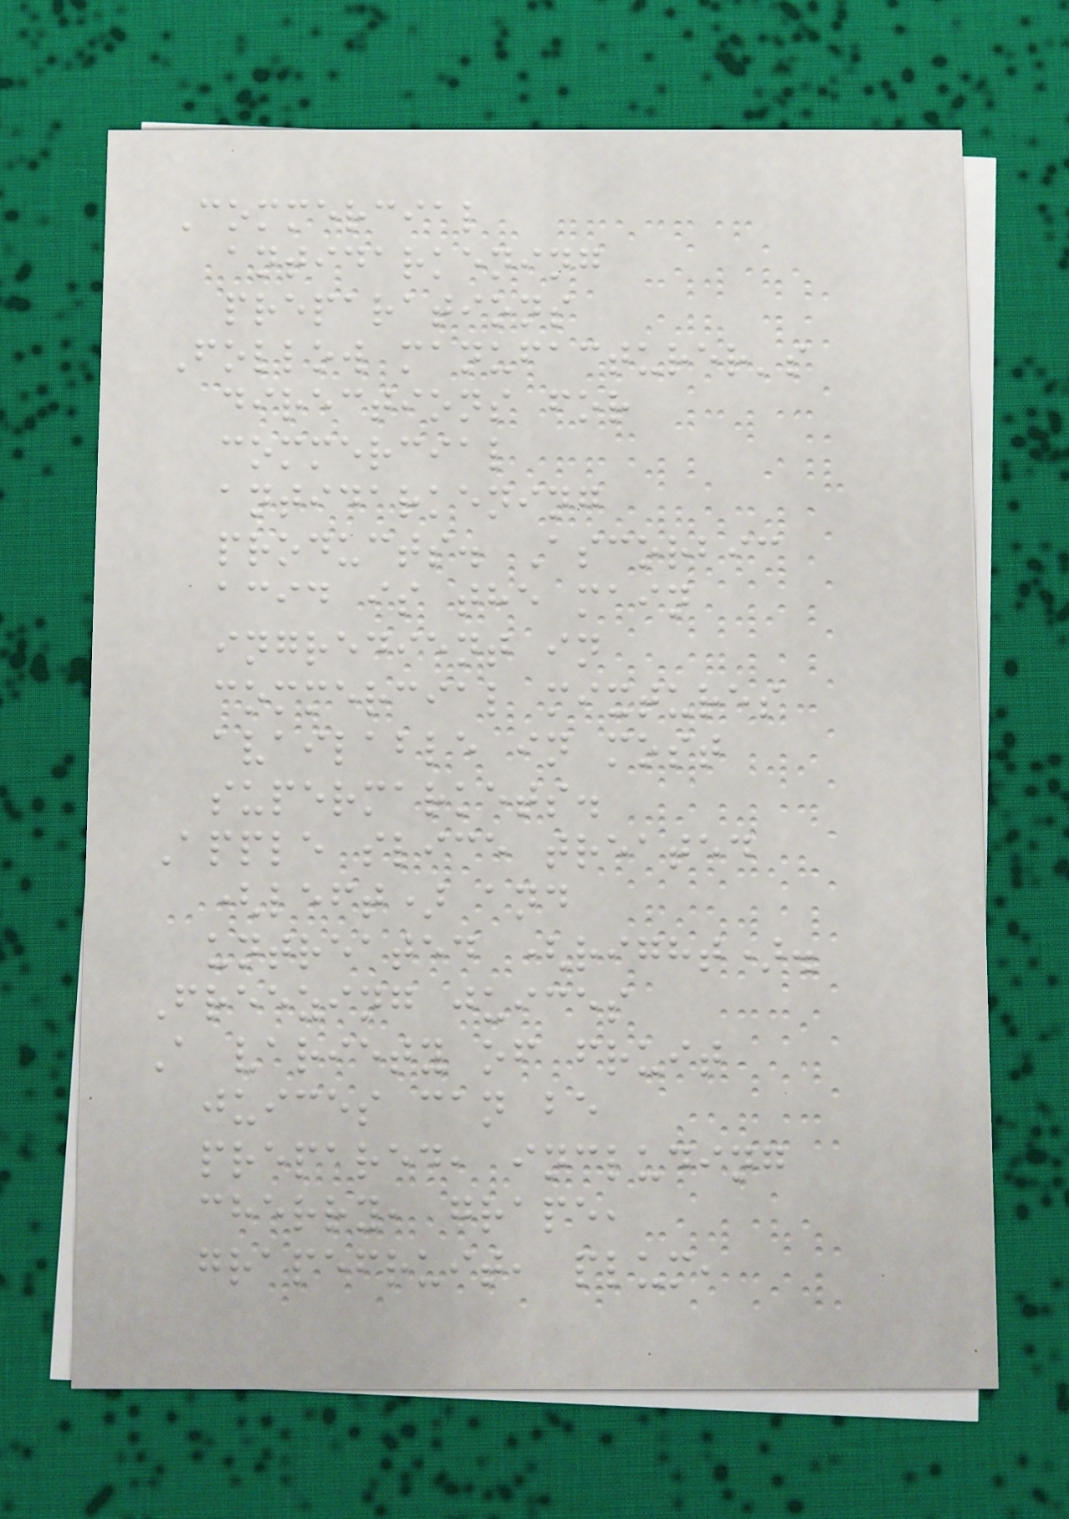Commercial
antidarkening
preparations
Follow manufacturer's
directions for
commercial
antidarkening
products. Ascorbic
acid is the main
ingredient in
commercial mixtures
available in most
supermarkets.
Apple slice treated
(left) and
untreated (right).
Freezing juices
A variety of fruit
juices can be
prepared, including
cherry, grape,
grapefruit, plum,
